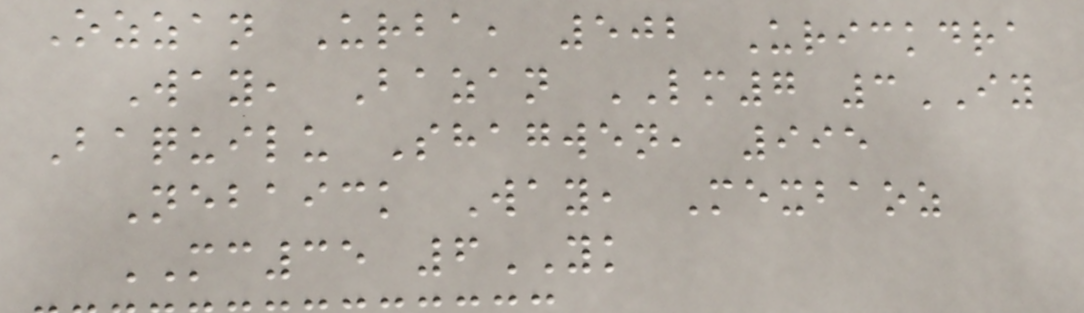Ozzan Urba, 502 Urickdra
Way, Bazan LM7 3IY
Baquilu Shagwen, 995
Nebaick Way, Mexbaoz
MC35 6YK
